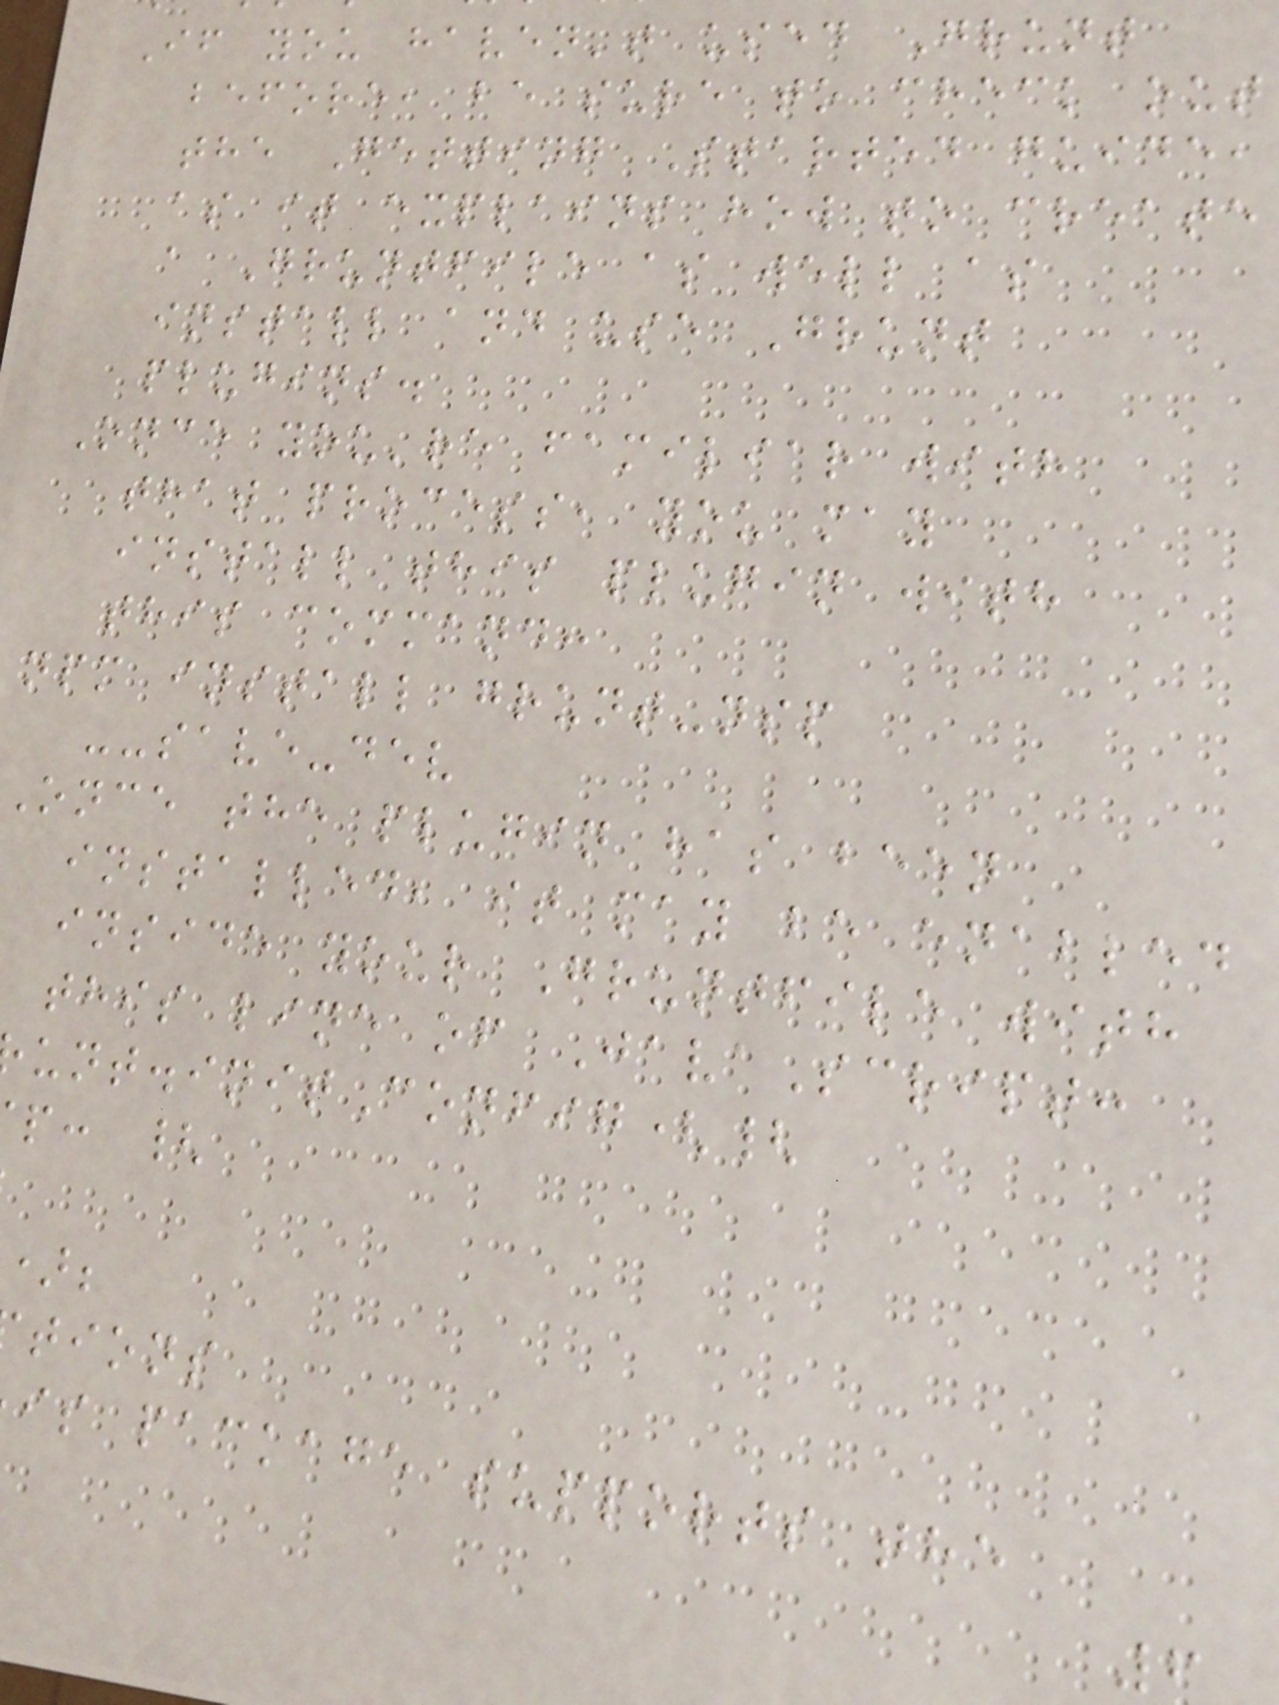If you haven't used Grunt
before, be sure to check out
the Getting Started guide,
as it explains how to create
a Gruntfile as well as
install and use Grunt
plugins.
Once you're familiar with
that process, you may
install this plugin with
this command:
npm install grunt-nsp
--save-dev
Once the plugin has been
installed, it may be enabled
inside your Gruntfile with
this line of JavaScript:
unt.initConfig({
p: {
tions
is package supports the
6
